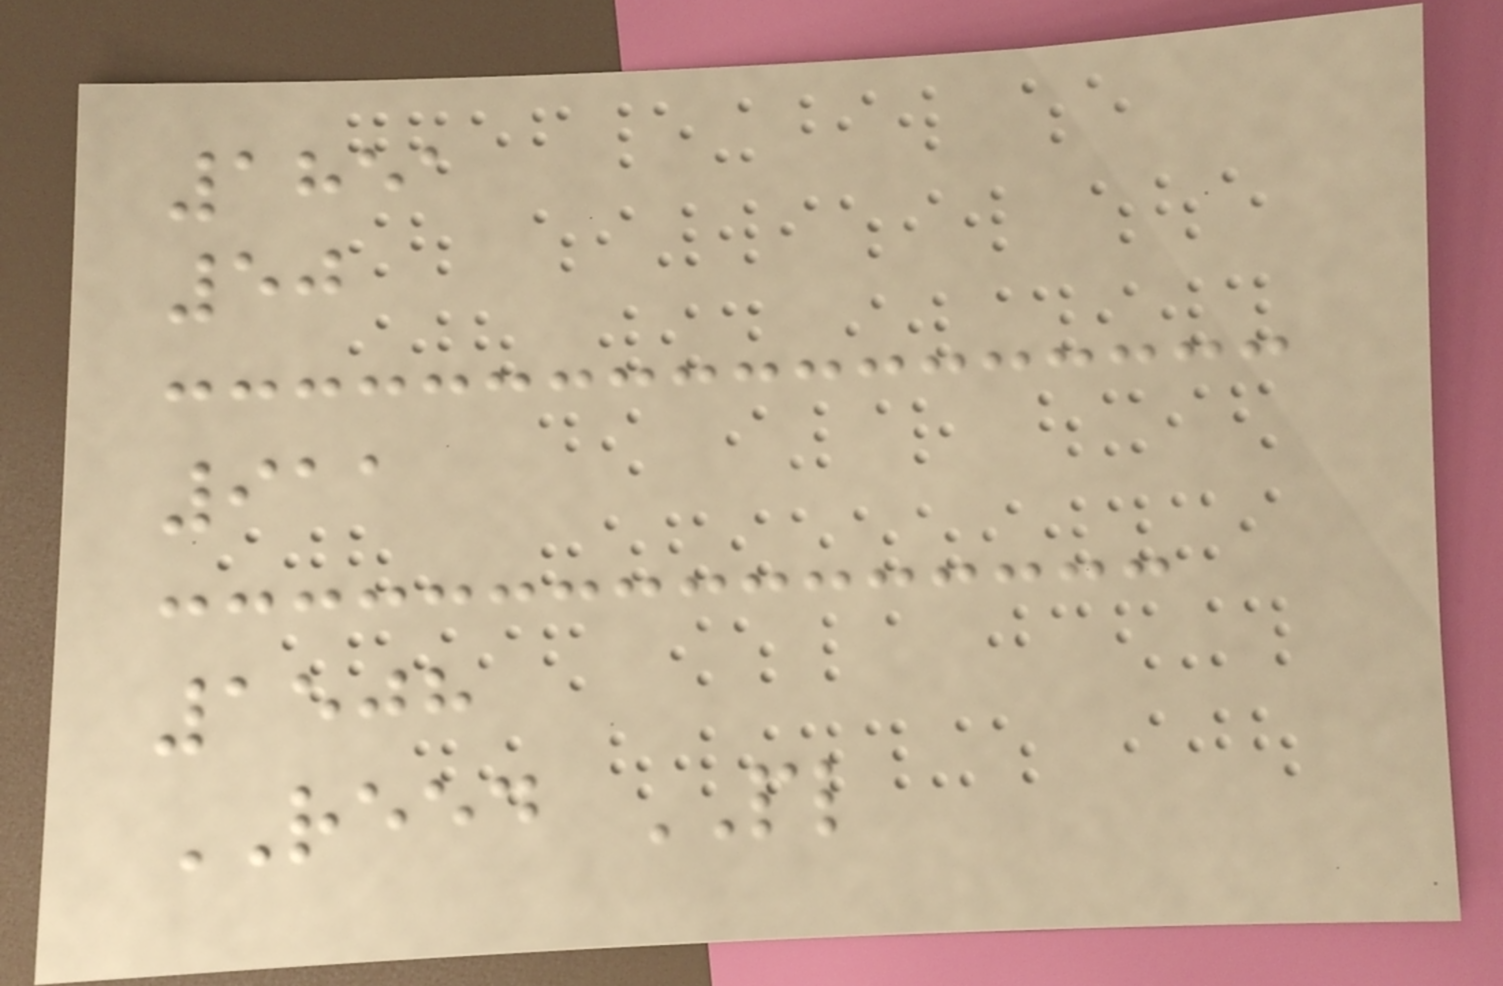1851
50
911
1508
REED PL
